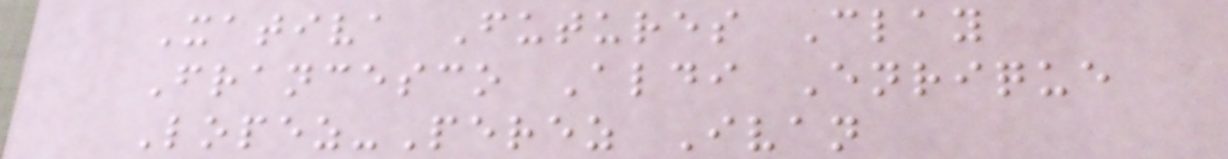Xativa Futures Clay
Francesco Aldi Enrique
Lopez-Perez Ivan
